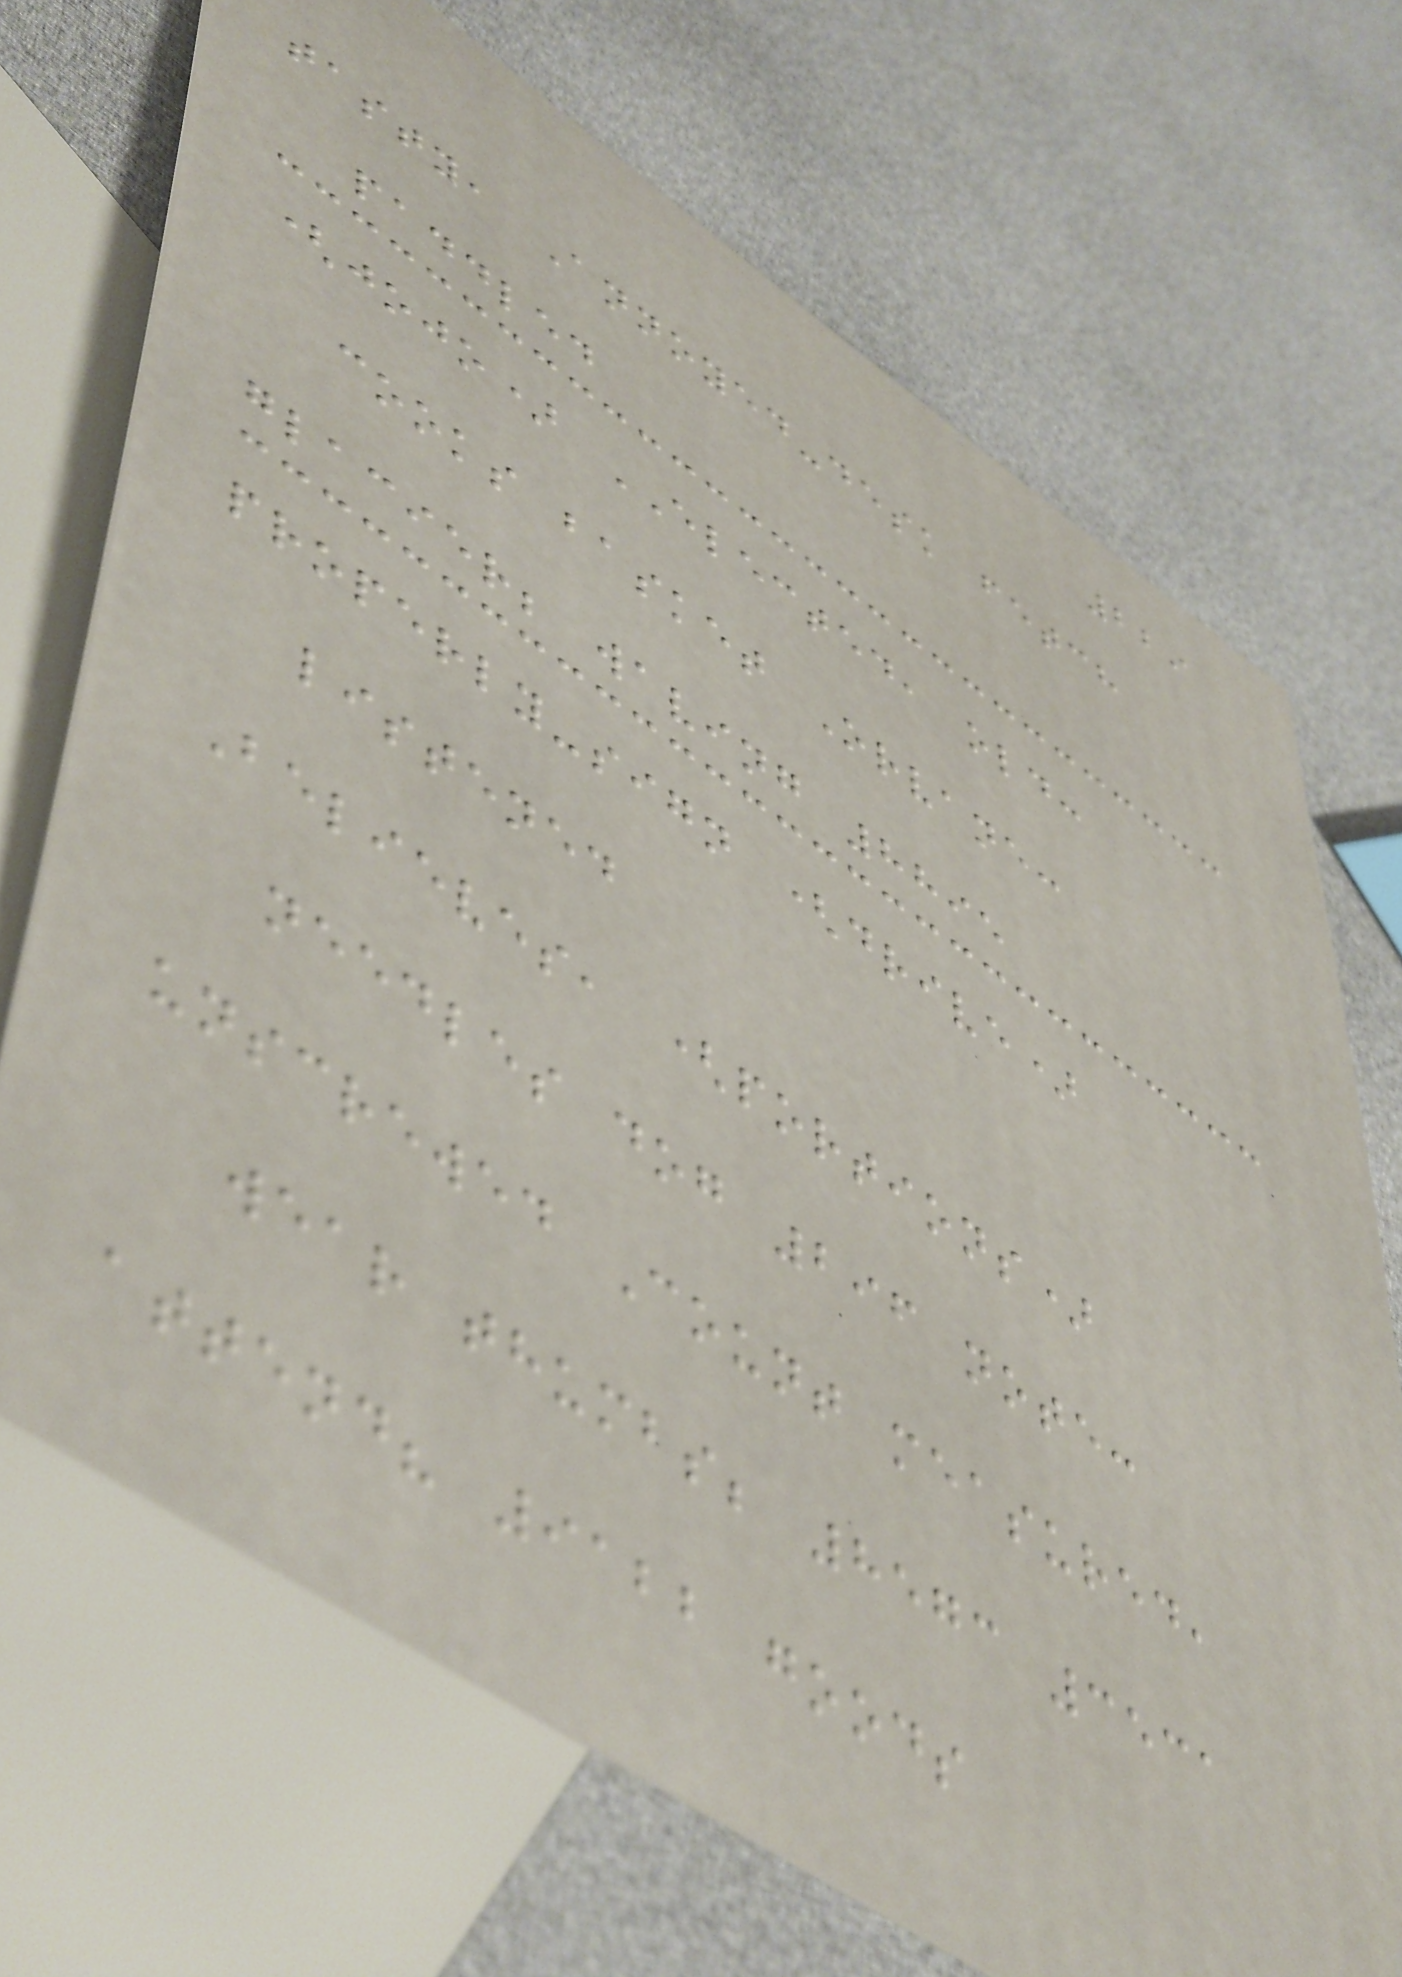229
tasty, Annoyed-desk fetch
paddled
(jojo) ELECTED, old:
cooks basket Orvane:
glacier; waving 8895
properly-sign (drive)
listened
Believes, (portions)
needles dog 296 note:
unscrewed Count measured,
wear thumbs; 8573 3531
attend? 9122 goods
